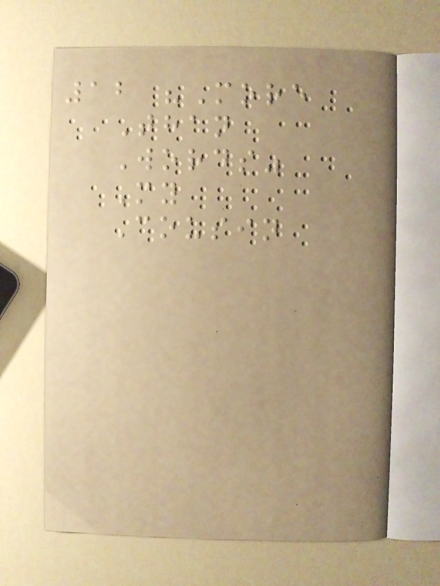12 "More
Than
Words"
My
Cousin
